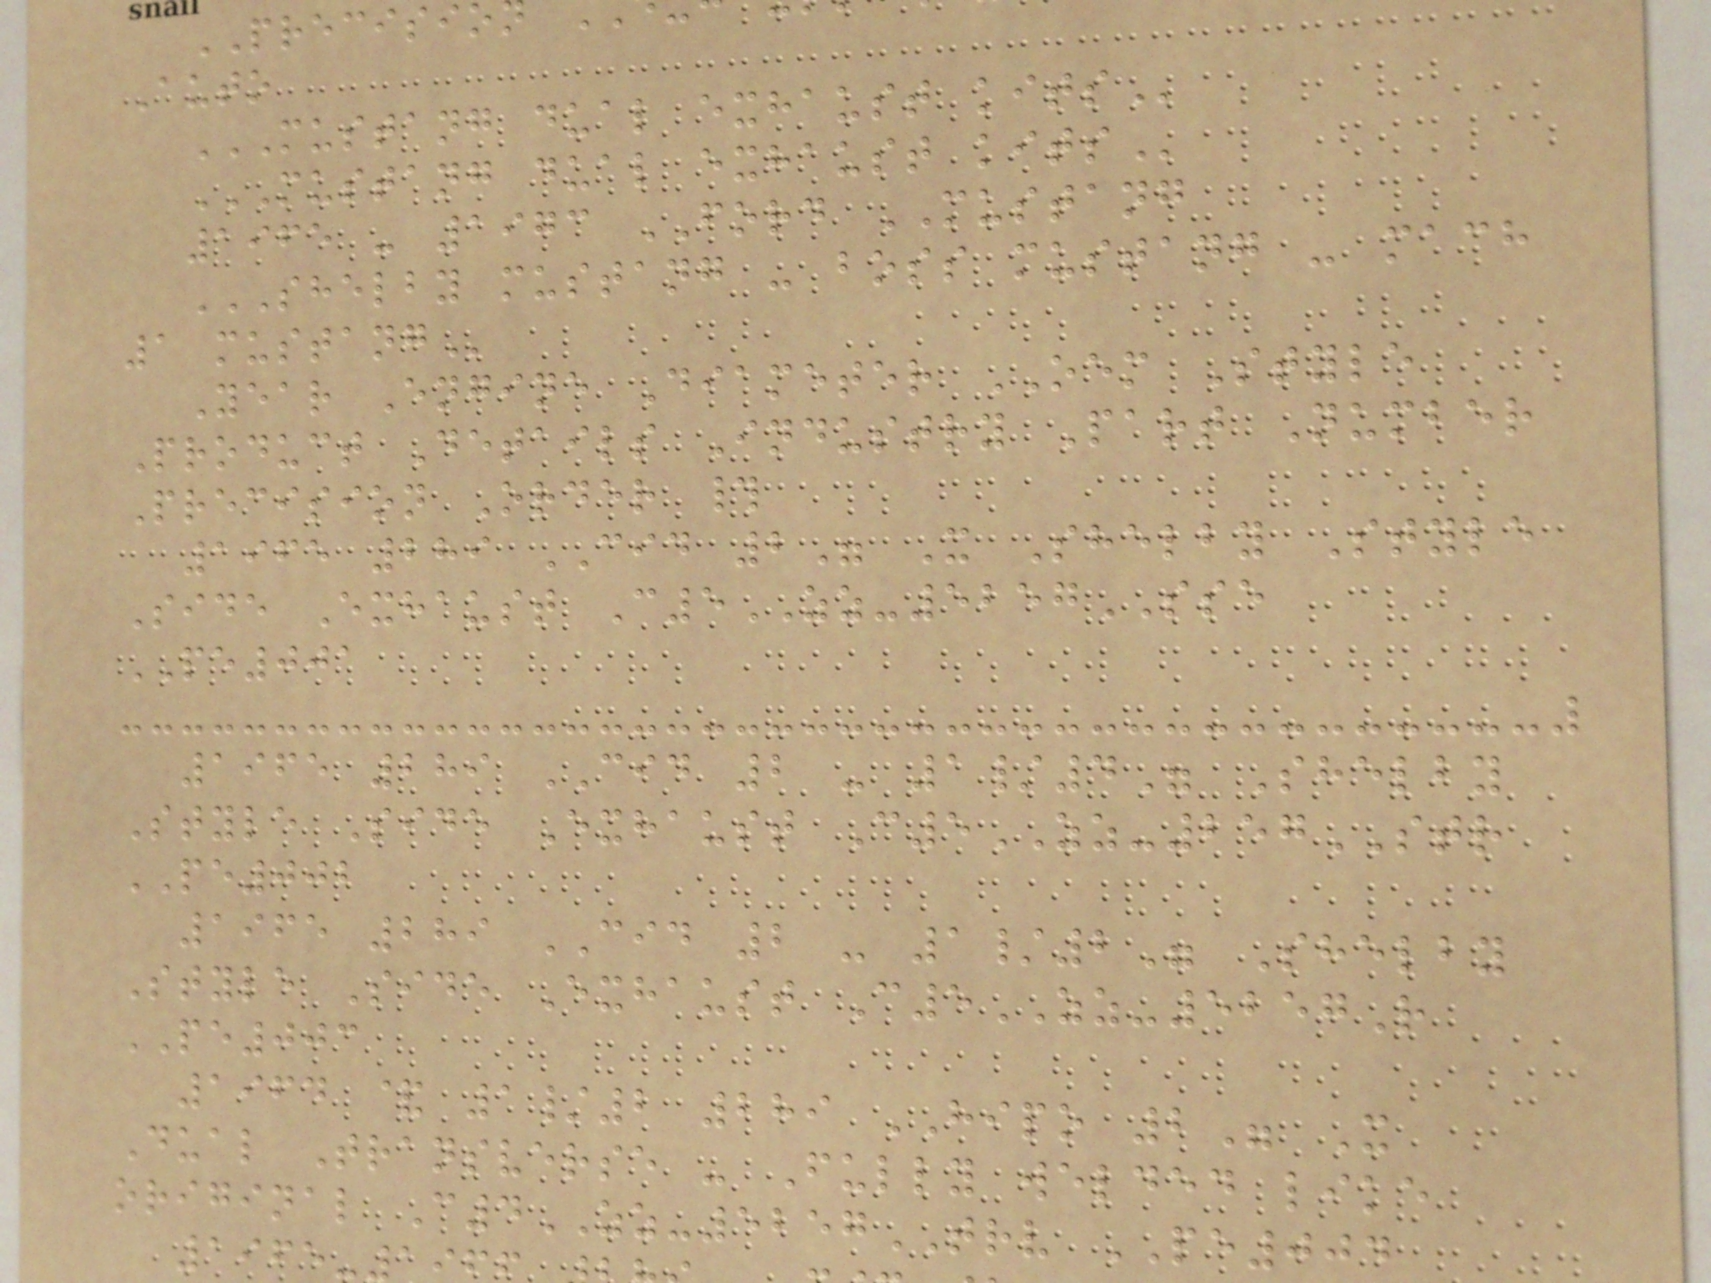PRECISIO
Auto
MUSTANG DUAL EXHAUST KITS
MUSTANG DUAL EXHAUST KITS
1965 - 1973 FORD MUSTANG
SHELBY MUSTANG - BOSS MUSTANG - MACH
Year Engine Diameter OEM Style
Product Details Industry Part Number
Precision Order #
1965 289 CID 2" X Shelby Style
Side Exhaust C5ZZ-5257SSE
PE001
1965 289 CID 2 - 1/4" Shelby
Style Side Exhaust C5ZZ-257STR
PE002
1965 289 CID 2 - 1/2" Shelby
Style Side Exhaust C5ZZ-5257R
PE003
1964 & 1/2 289 HIPO 2" X
Dual Transverse - Fully welded like
original C4ZZ-5257TRV PE004
